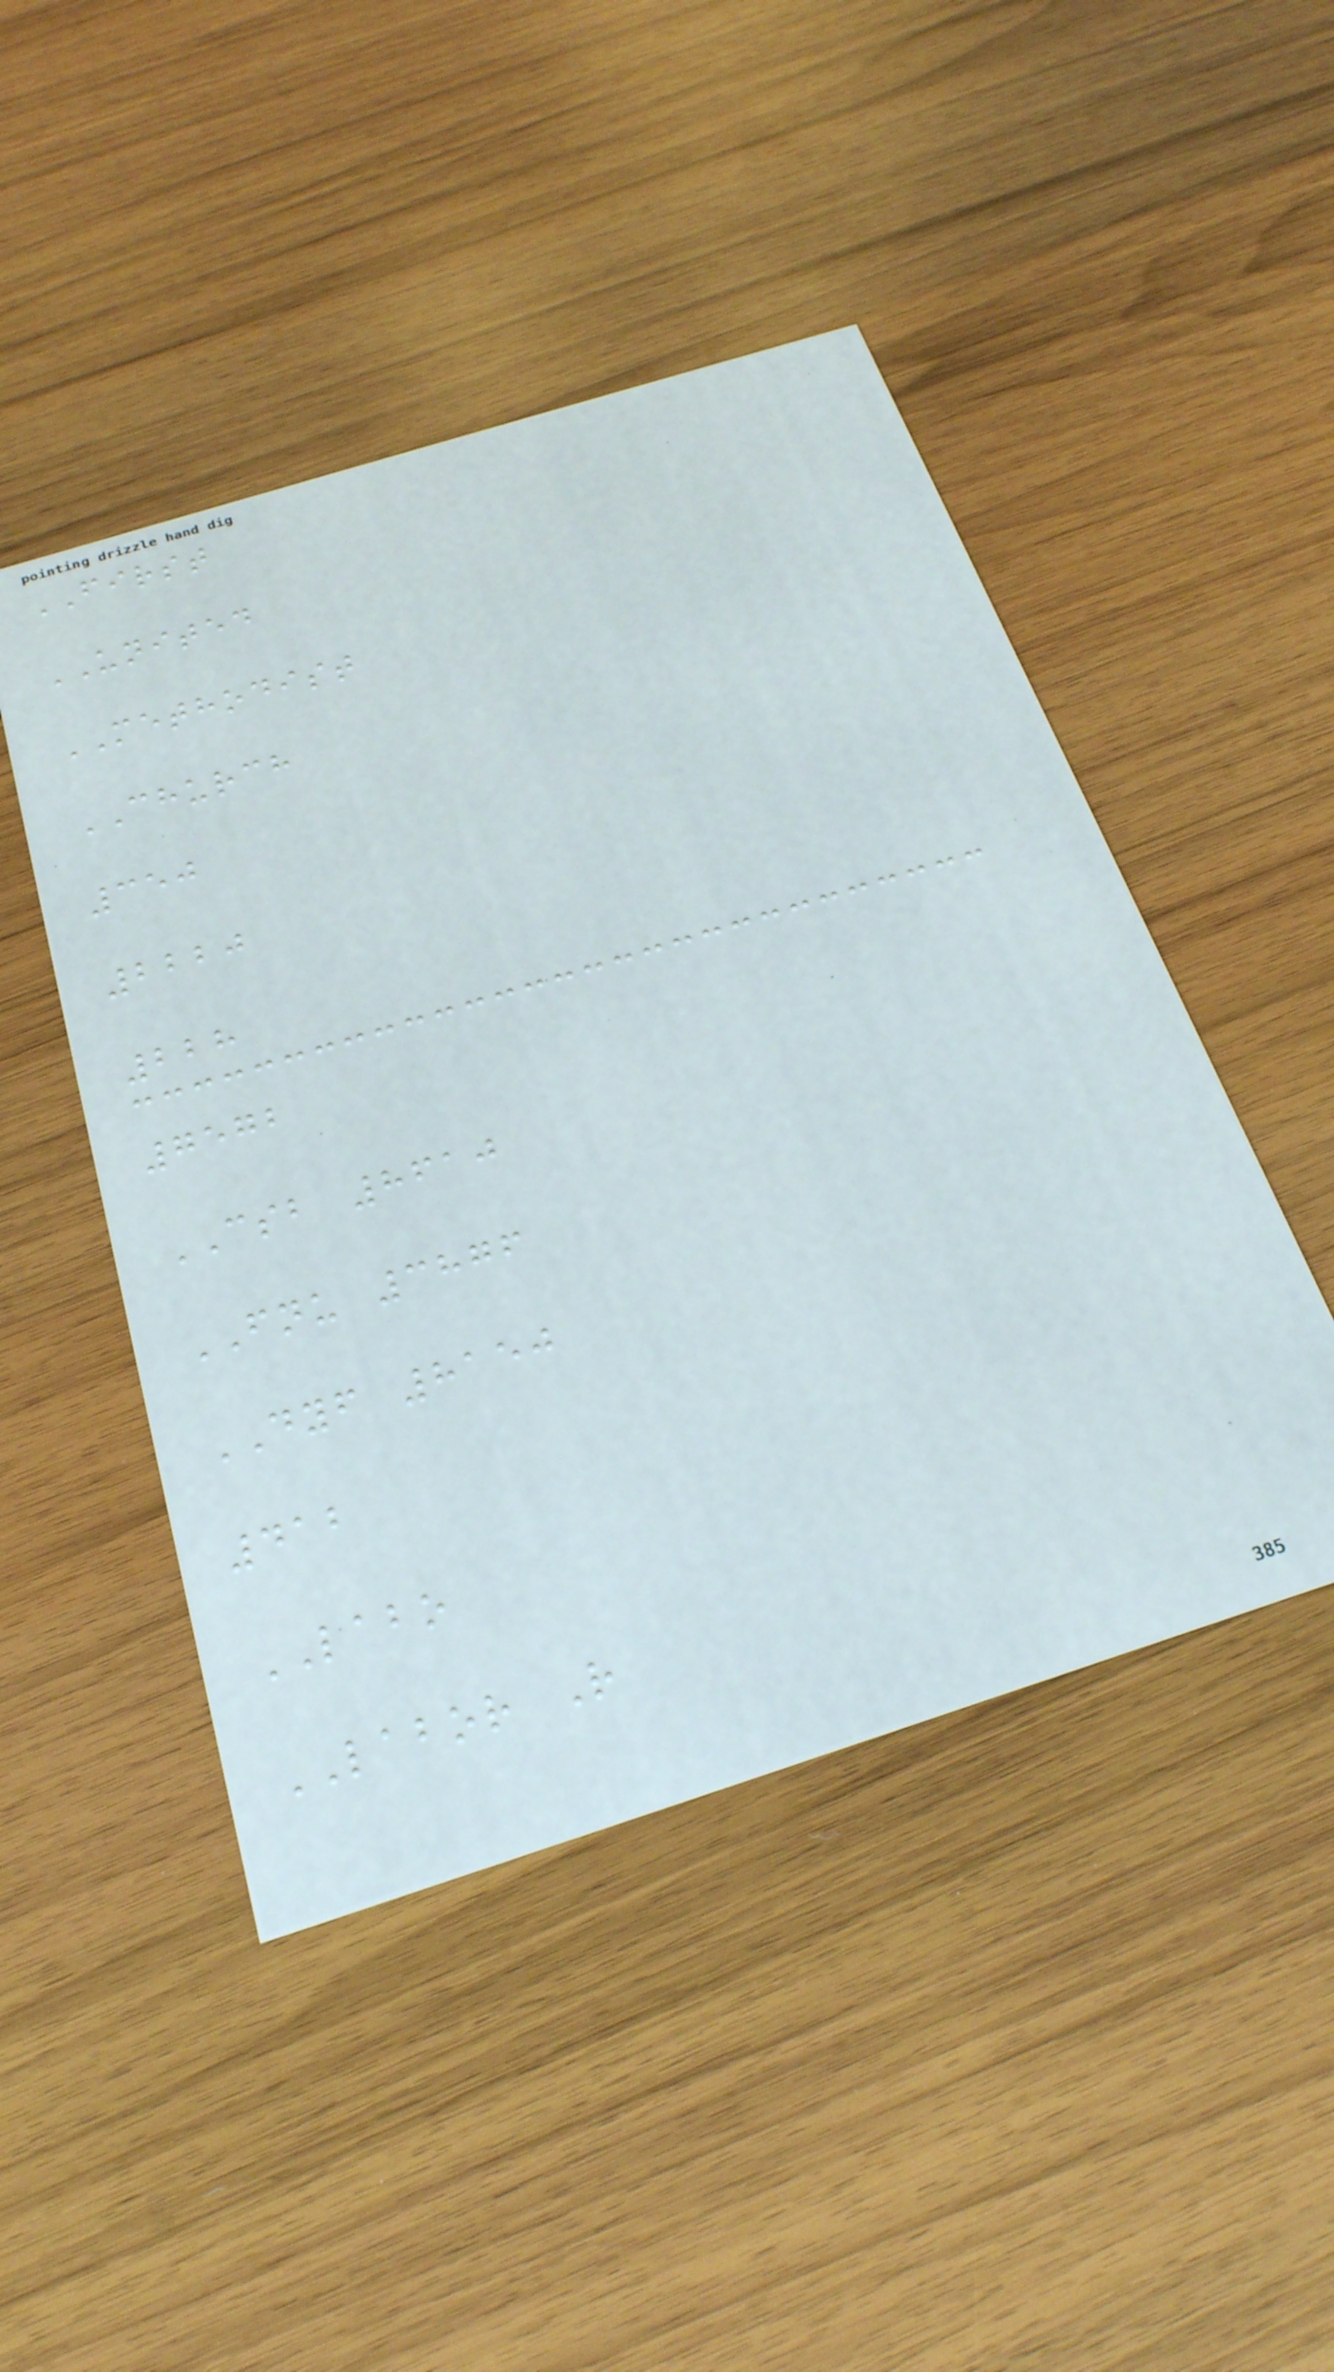FIRST
UNITED
METHODIST
CHURCH
350
2220
228
7572
CSB 8610
FNU 3876
DYF 8150
412
LABO
LABOR R
